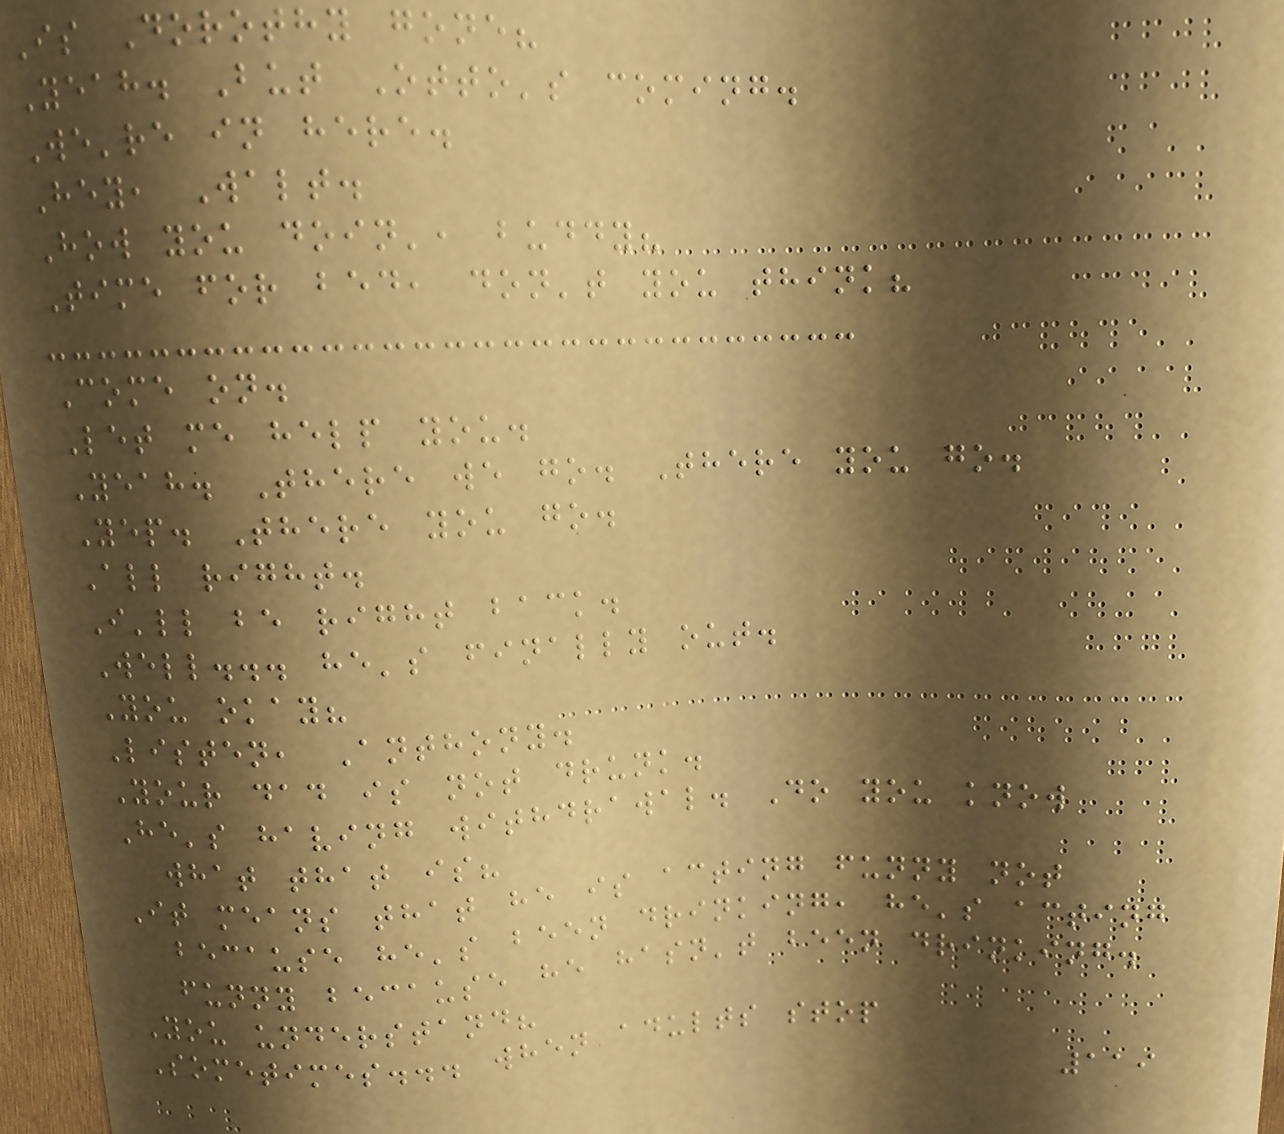Is Dorothy gone?
Yeah. But Otto's coming.
We're in here.
Hey, Walt.
How you doin', buddy?
Time for bed, don't you think?
Come on.
Let me help you.
Yeah. There we go. There you go.
Yep. There you go.
All right.
I'll be right back.
Well... he's finally out.
You okay?
Listen, Anthony.
Your dad is not drunk.
He's having withdrawal. Do you know
what that is?
It means that he is acting funny not
because he's been drinking, he's acting
funny because he hasn't been drinking.
You understand?
Sometimes... when adults stop
119
